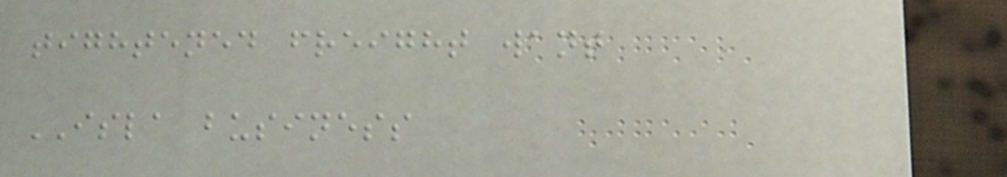tightened freight want
ISLA business
